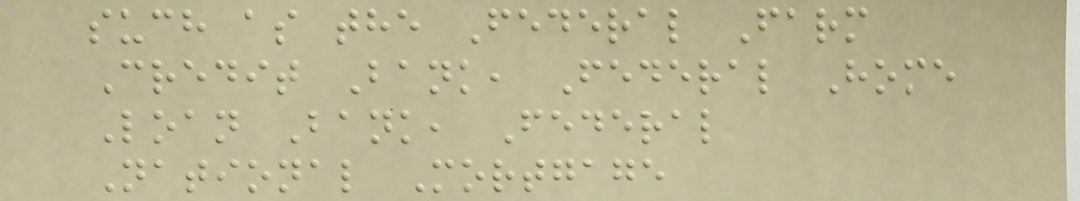such as the Federal Farm
Credit Bank, Federal Home
Loan Bank, Federal
National Mortgage
